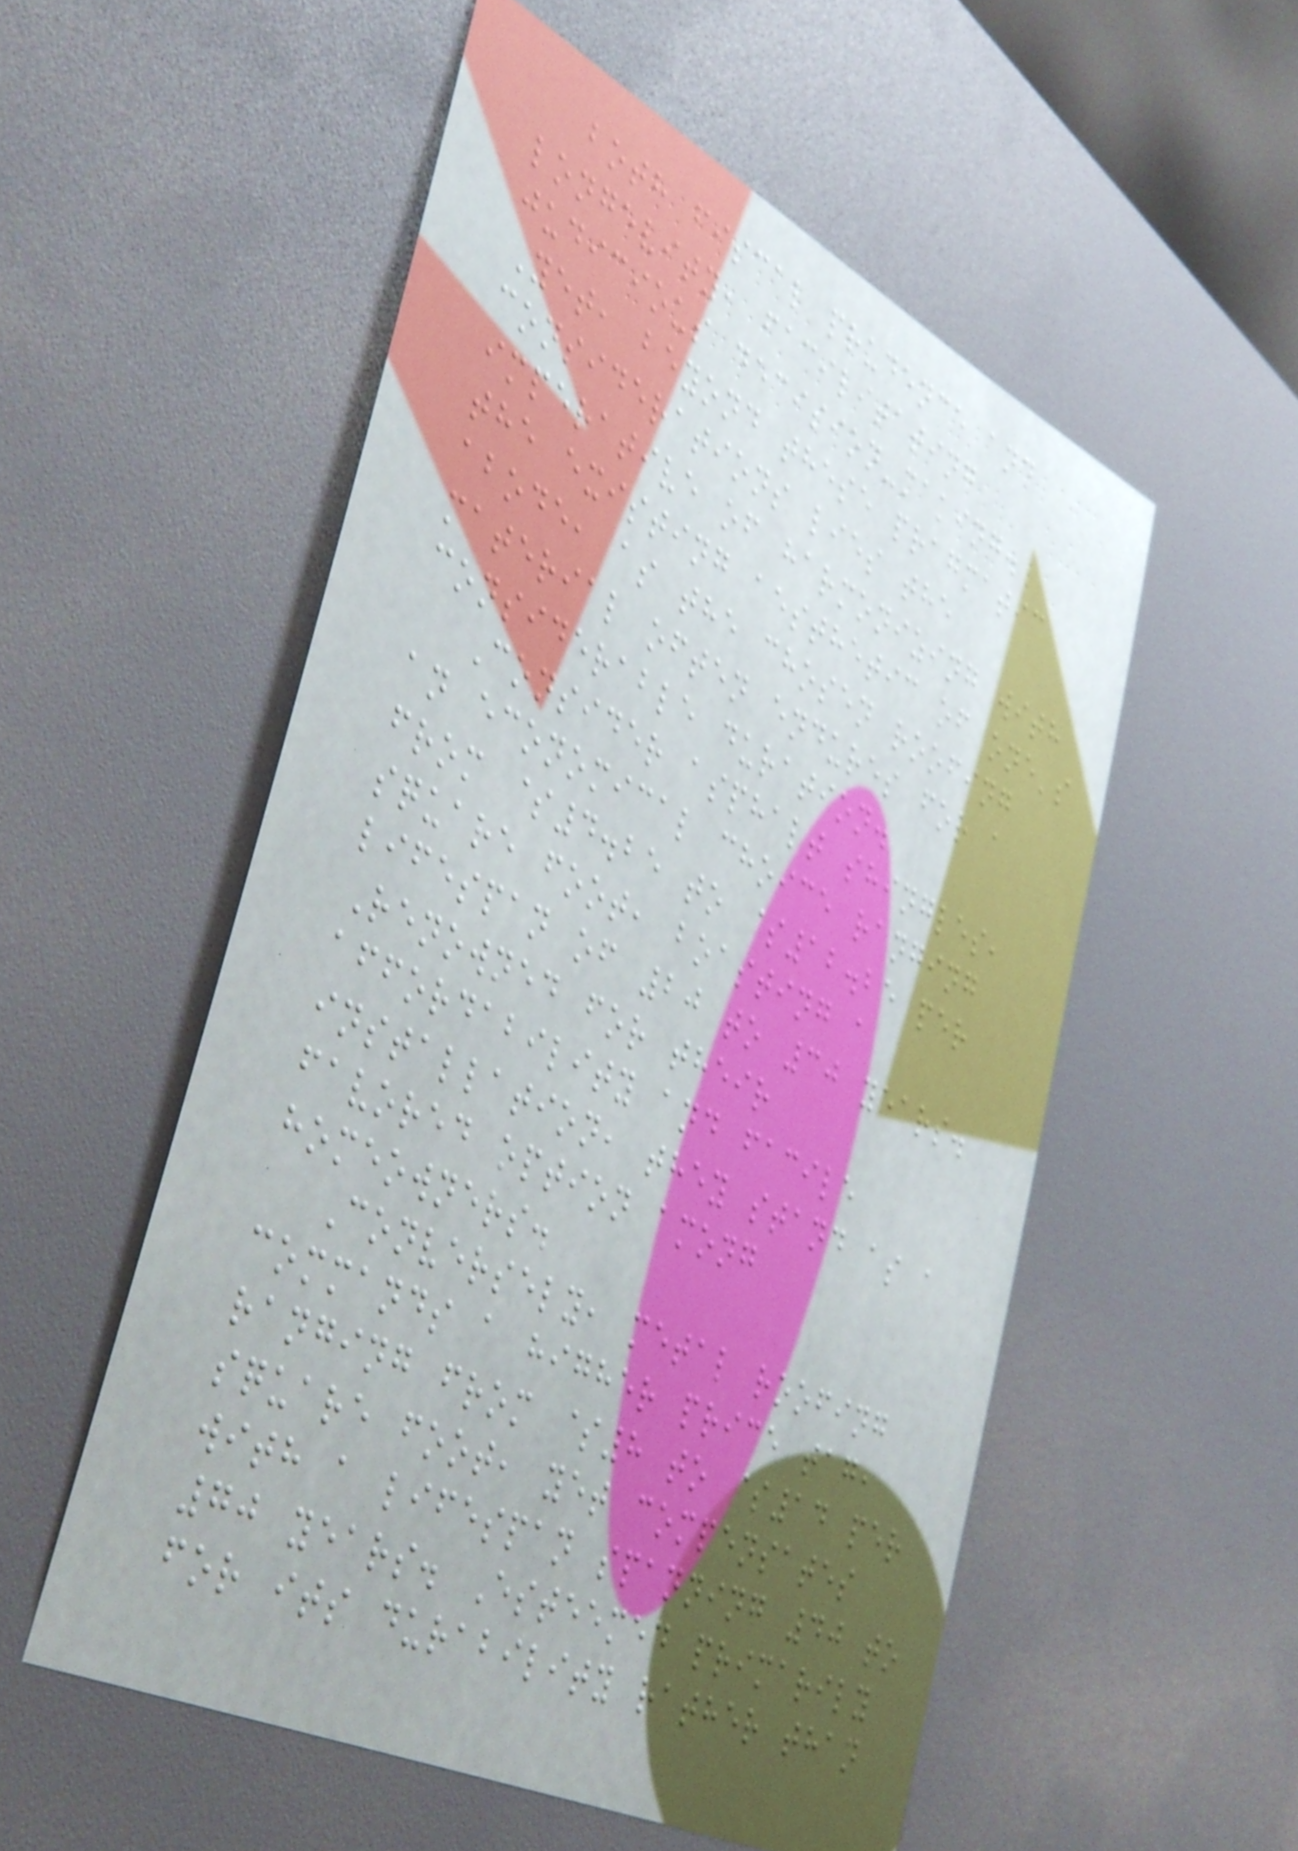both fiscal prudence and
longevity, facilitating
judicious decision-making.
Yet, beyond these pragmatic
considerations lies the
imperative of harmonizing with
the existing aesthetic of one's
abode, as the chosen roofing
material often endures for a
considerable duration.
Consider asphalt shingles,
an economical choice ranging
from $4.25 to $12.25 per
square foot, boasting a
lifespan of 20 to 30 years.
Renowned for their
affordability and facile
installation, they stand as a
favored option among
homeowners.
Conversely, metal roofing
commands a higher price tag,
ranging from $8 to $14 per
square foot, yet compensates
with a lifespan spanning 40 to
70 years. Esteemed primarily
for its durability rather than
